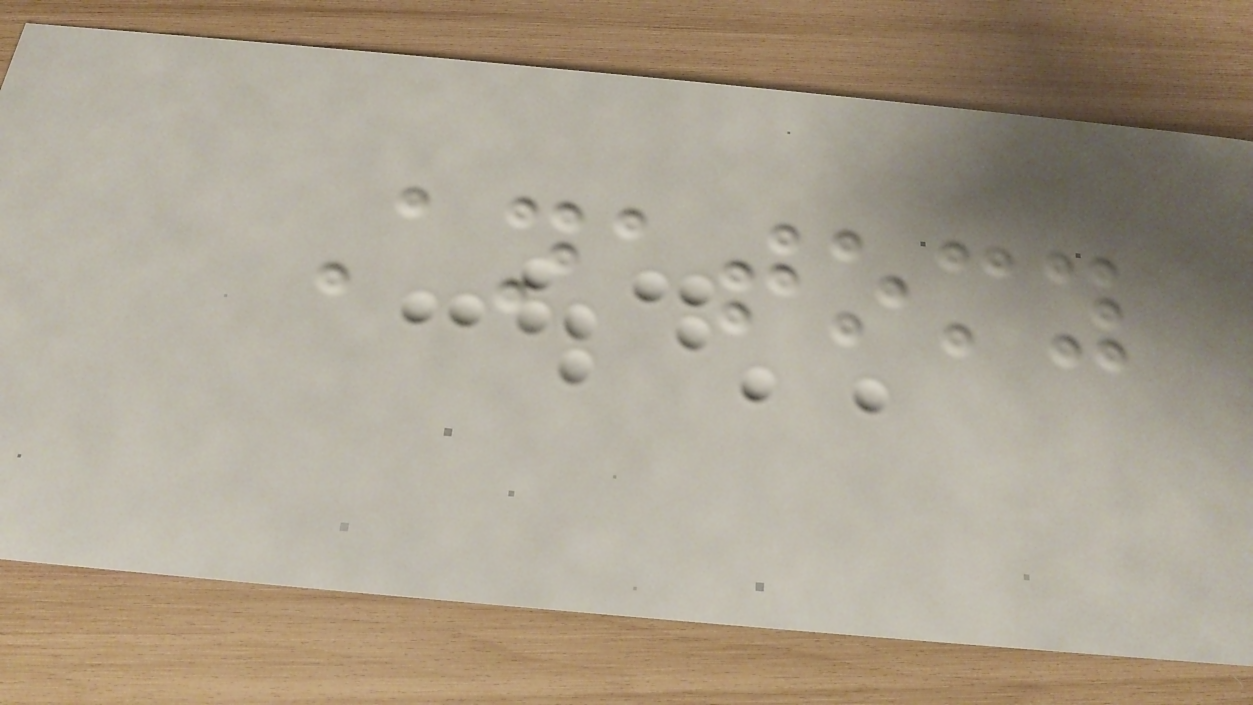Anatomy
